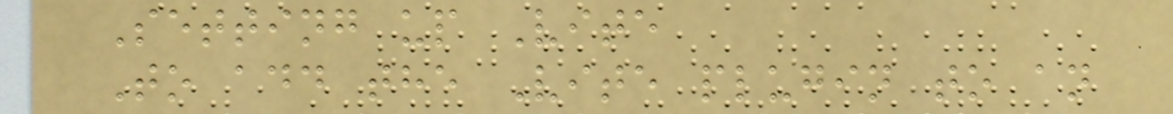Setting up Vite
To add the Vite plugin to an
